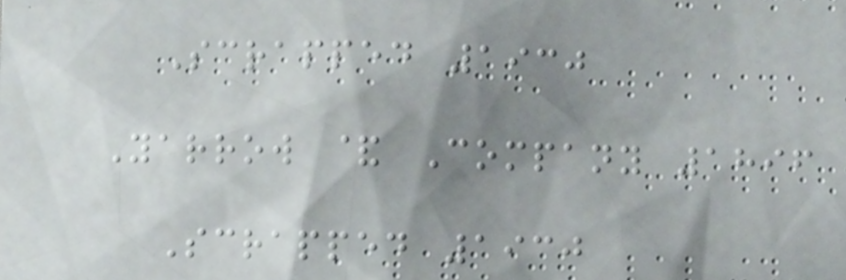Scrapped 1930
Yarrow & Company 1896
Scrapped 1930
